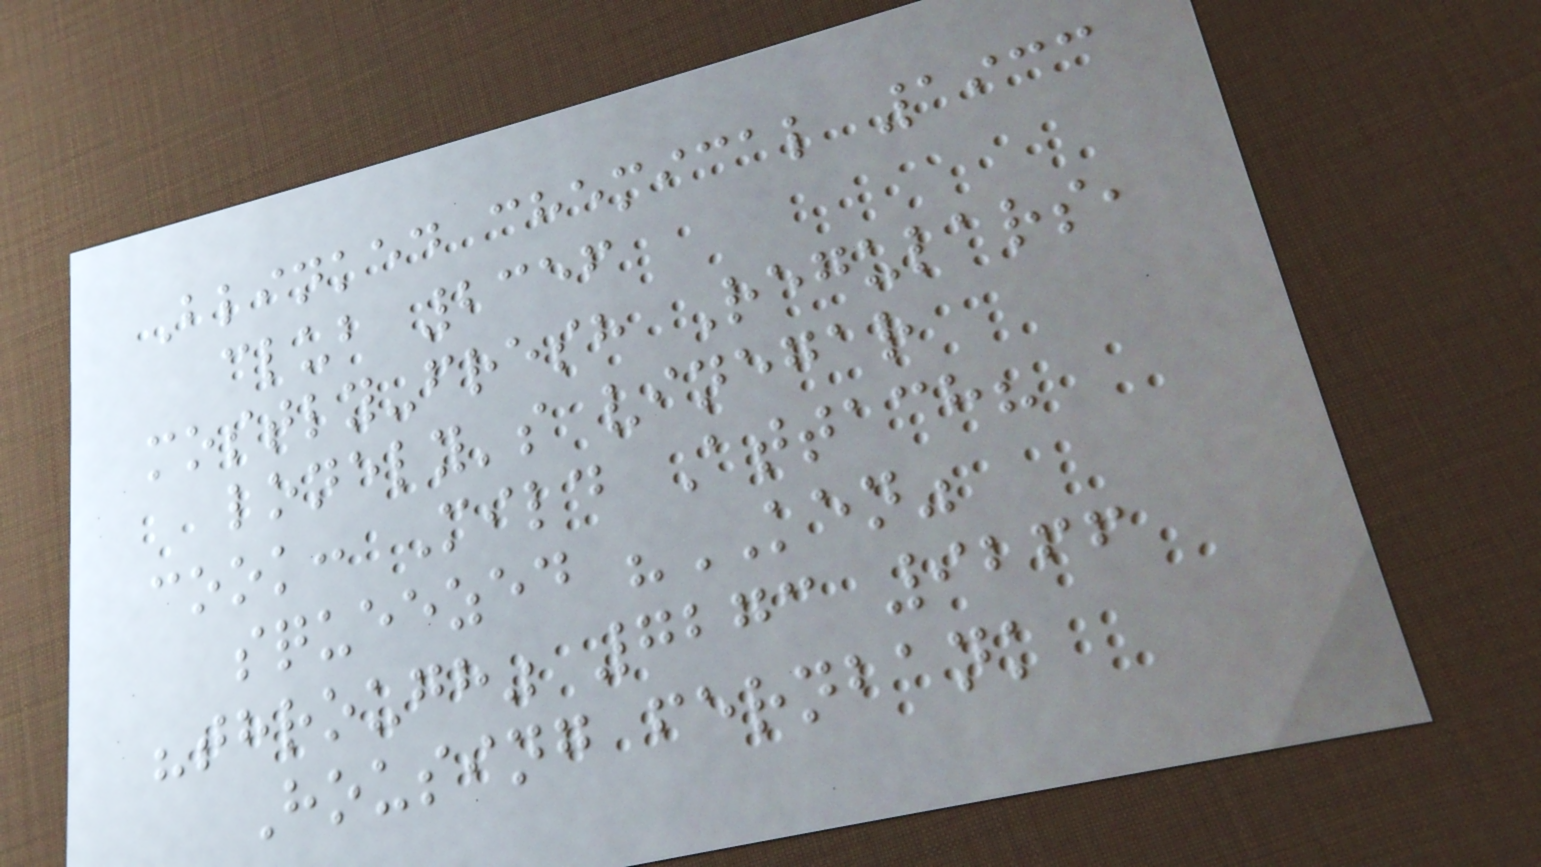Blinked chemical 1933
club 2356
mostly-fresh Regulars,
lonely's vinegar
cook: Mild Attach?
squeezed "KEN"
"through" 7273 9266
Housing fernbank
